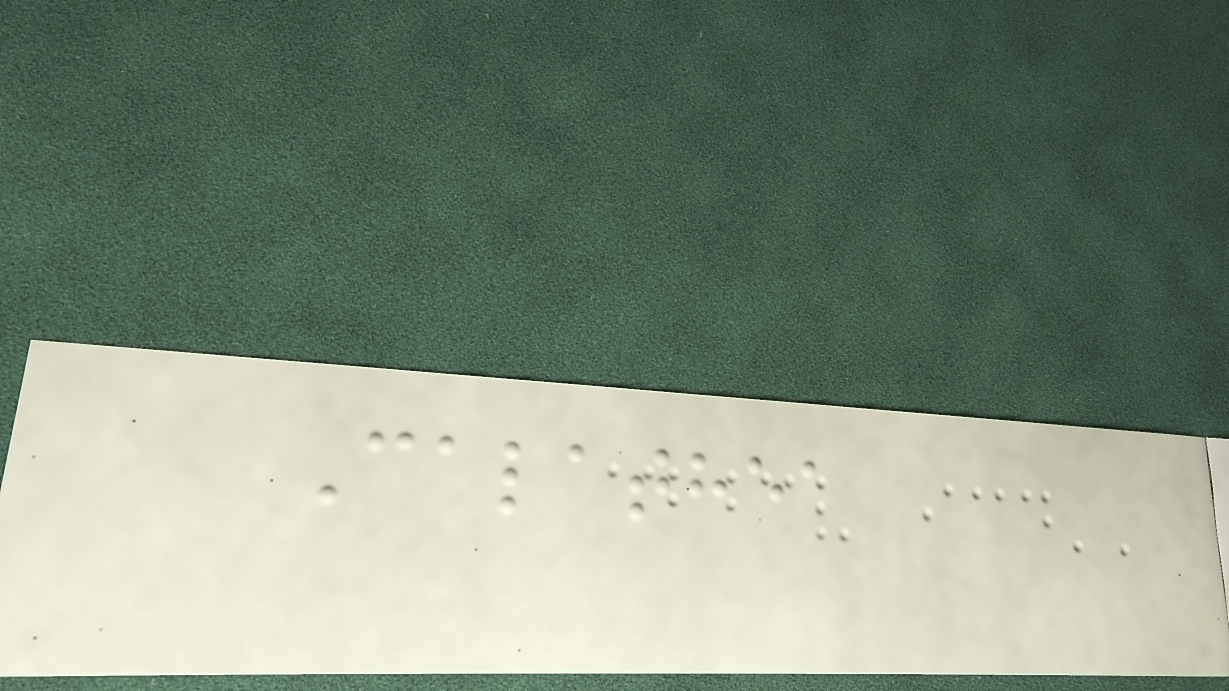Calathea
